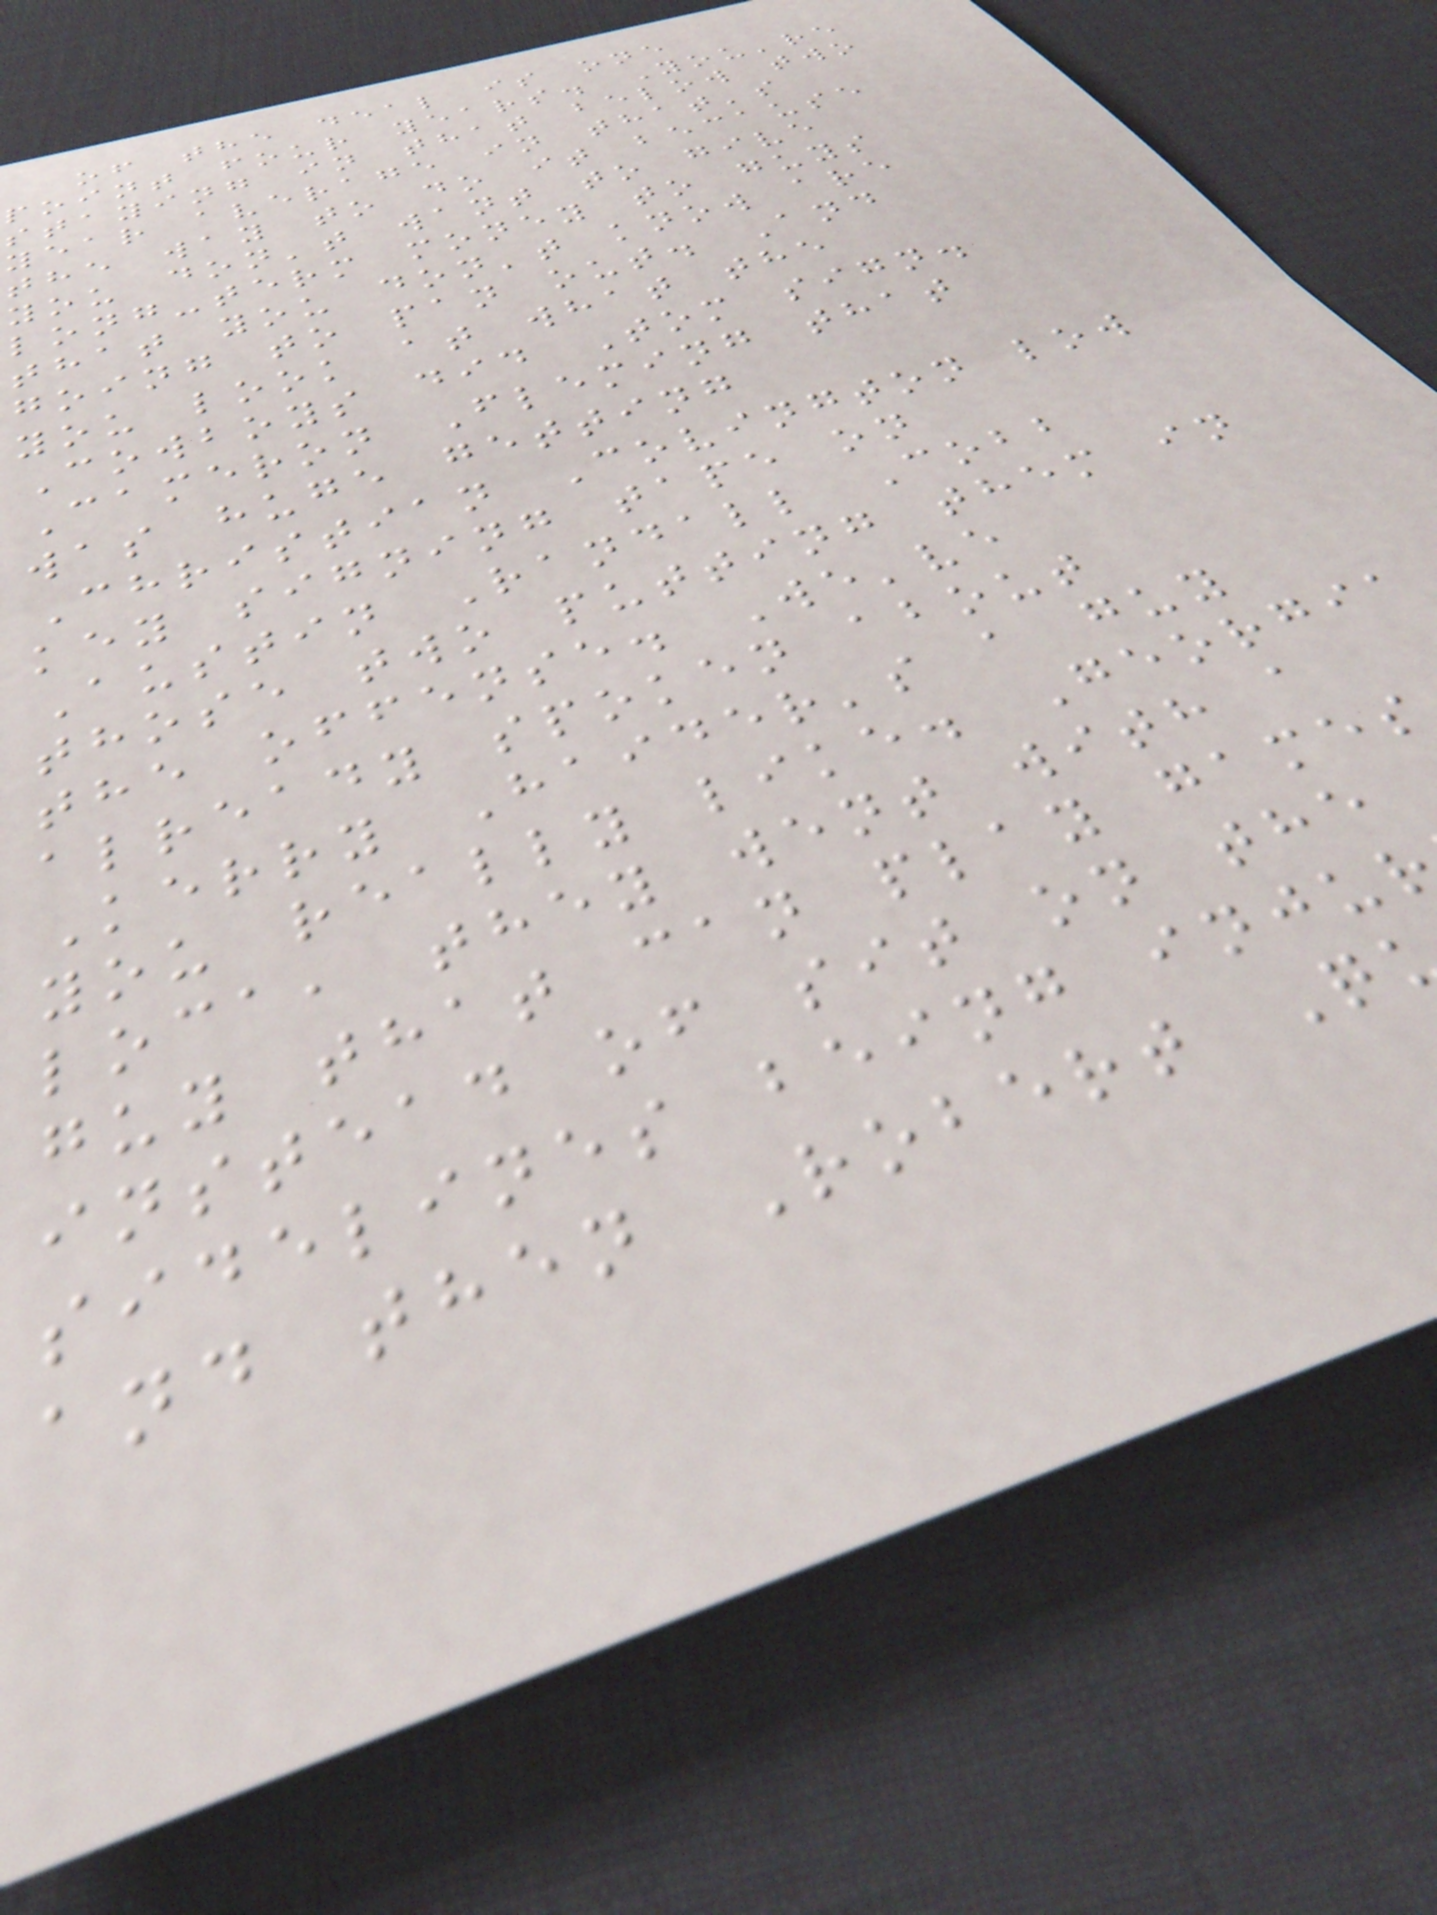of the deal is one
point four years. You're
staying in that below two
year average in that's
the way to do it because
you don't want to give
long-term money to guys
that you don't know are
going to pan out. And
you look at what the
Cowboys did Tom sign.
Cameron Fleming that
was huge getting
Christian Covington low
key signing tape on
Austin Randall Cobb
those two putting them in
the offense. We've
already spoken about
Kerry Haider's a guy
you really like. Georgia
loca, they went with a
guy that can play games
instead of sit on the
sidelines being inju
and then Robert Q
